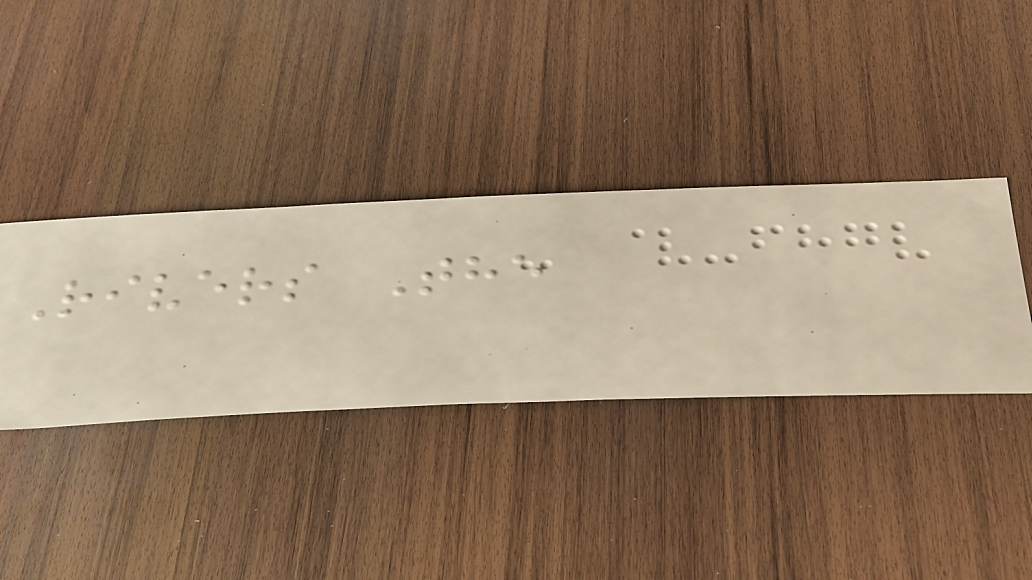Rivers The
